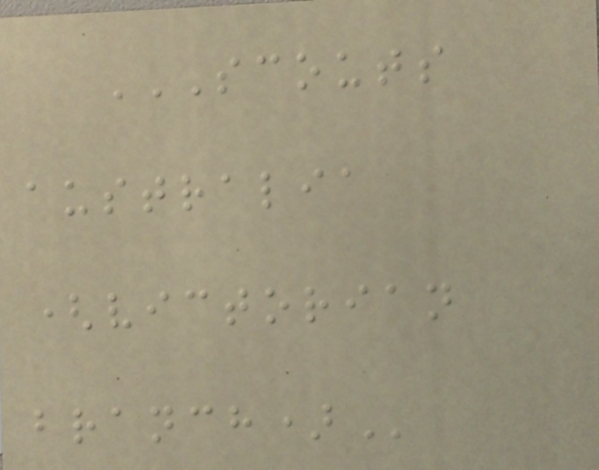SCOUTS
AUSTRALIA
(VICTORIAN
BRANCH)
